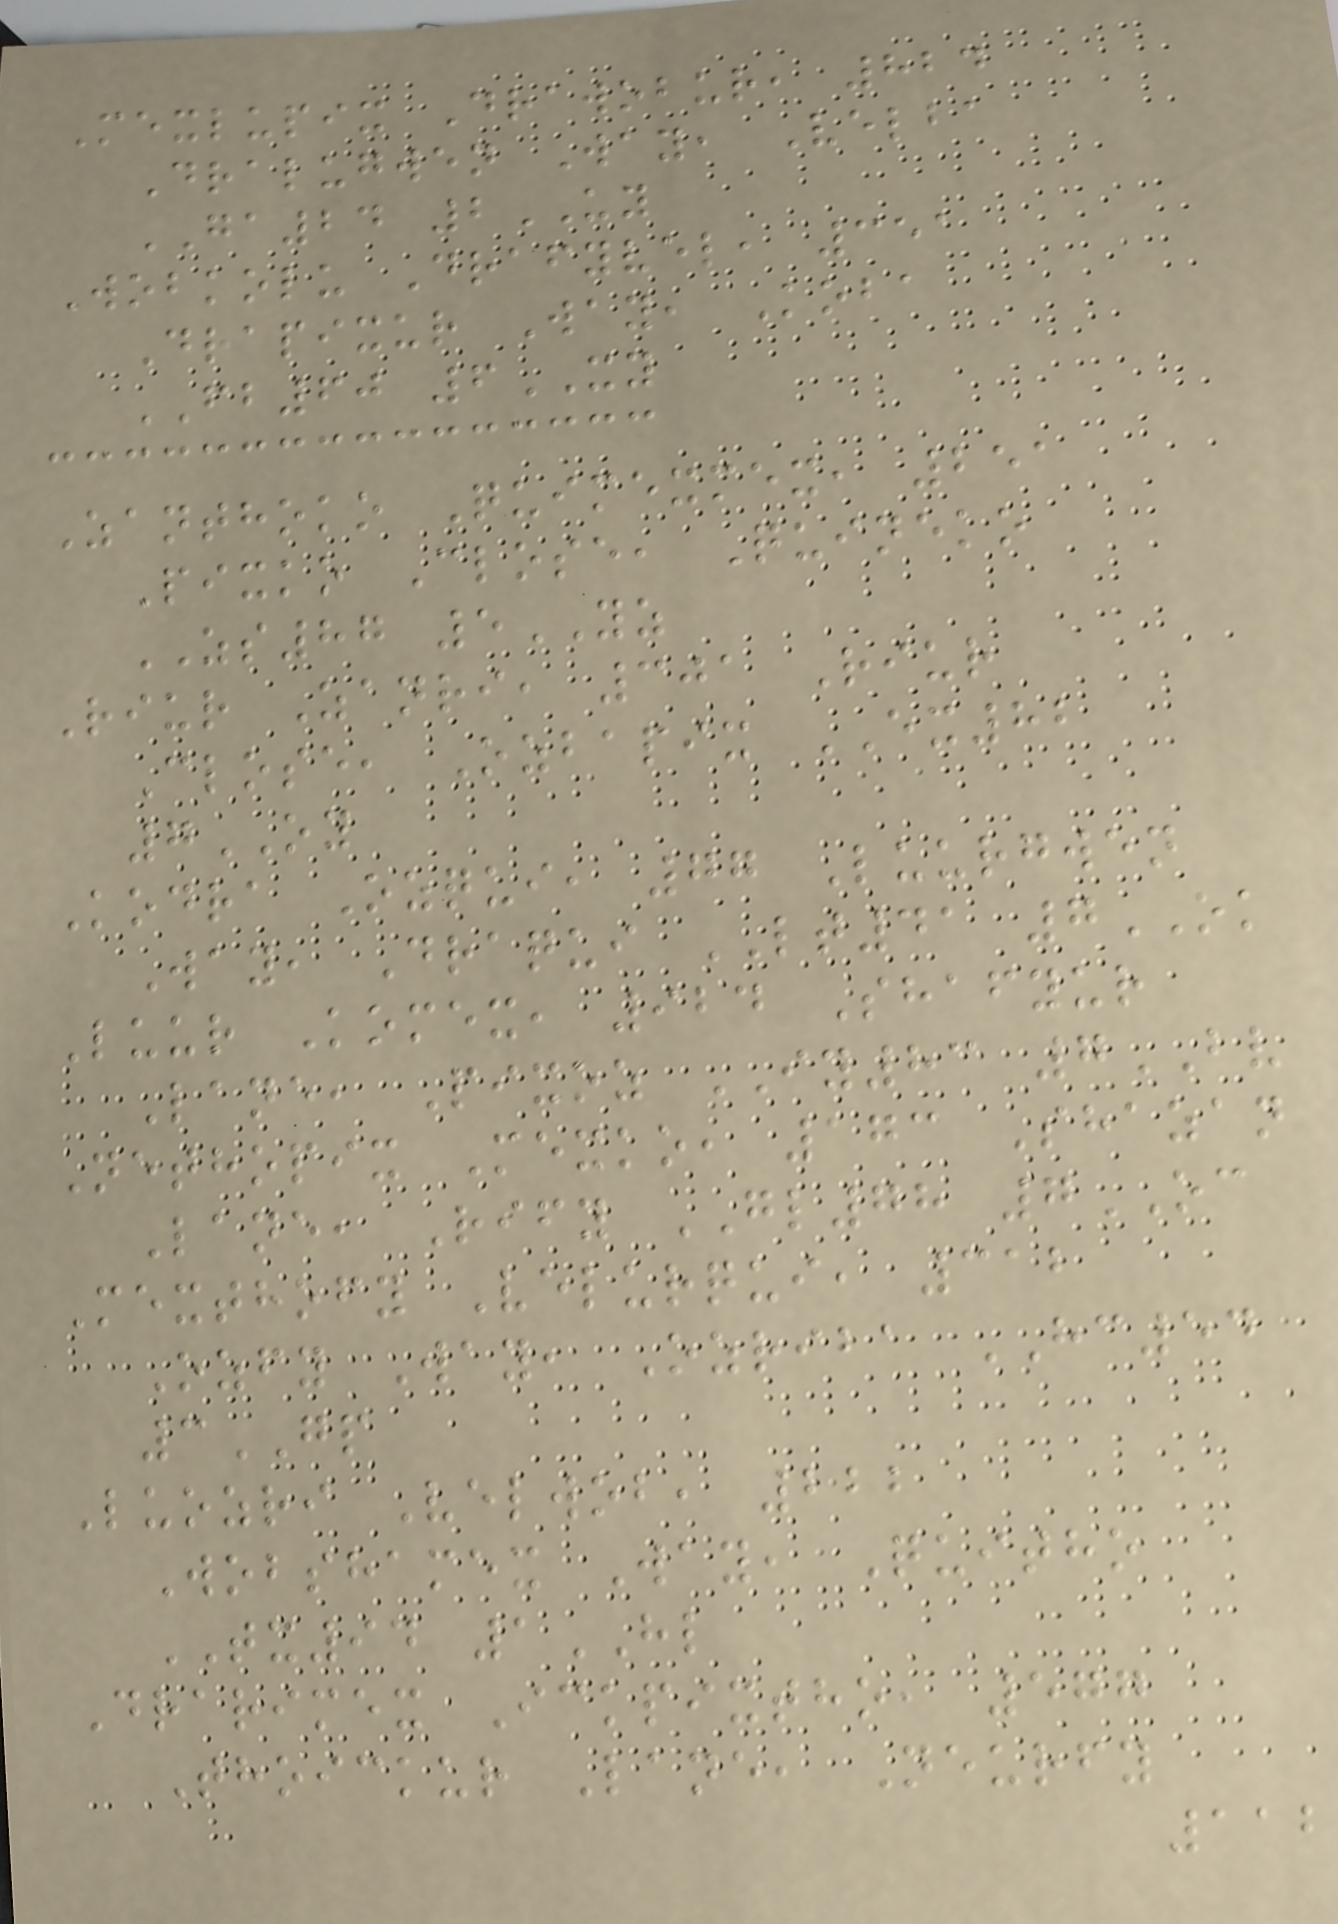Mexlupix Drawobur, 824
Dralugwen Way, Velba
GA24 2UY
Wobkolu Drafyvel, 351
Drapixur Way, Koba
FB60 6XY
Zanthoko Quimexmex, 251
Pixko Close, Quineko
ZS87 5YZ
Riur Zanri, 301 Riur
Close, Ozbapix EX82
7OY
Kodra Ozqui, 77 Luurgwen
Way, Draqui LT41 7OK
Luur Komex, 924 Shafyur
Lane, Pixoz IY83 7BV
Nethopix Mexko, 173 Shazan
Lane, Rify GL78 7OC
Mexthofy Velurqui, 312
Ozfy Way, Ozriba HC54
3GP
Luozri Velwob, 222
Wobshamex Way, Quitho
TX94 1HL
Drarimex Ickpixtho, 577
Thoickur Lane, Neurfy
112
